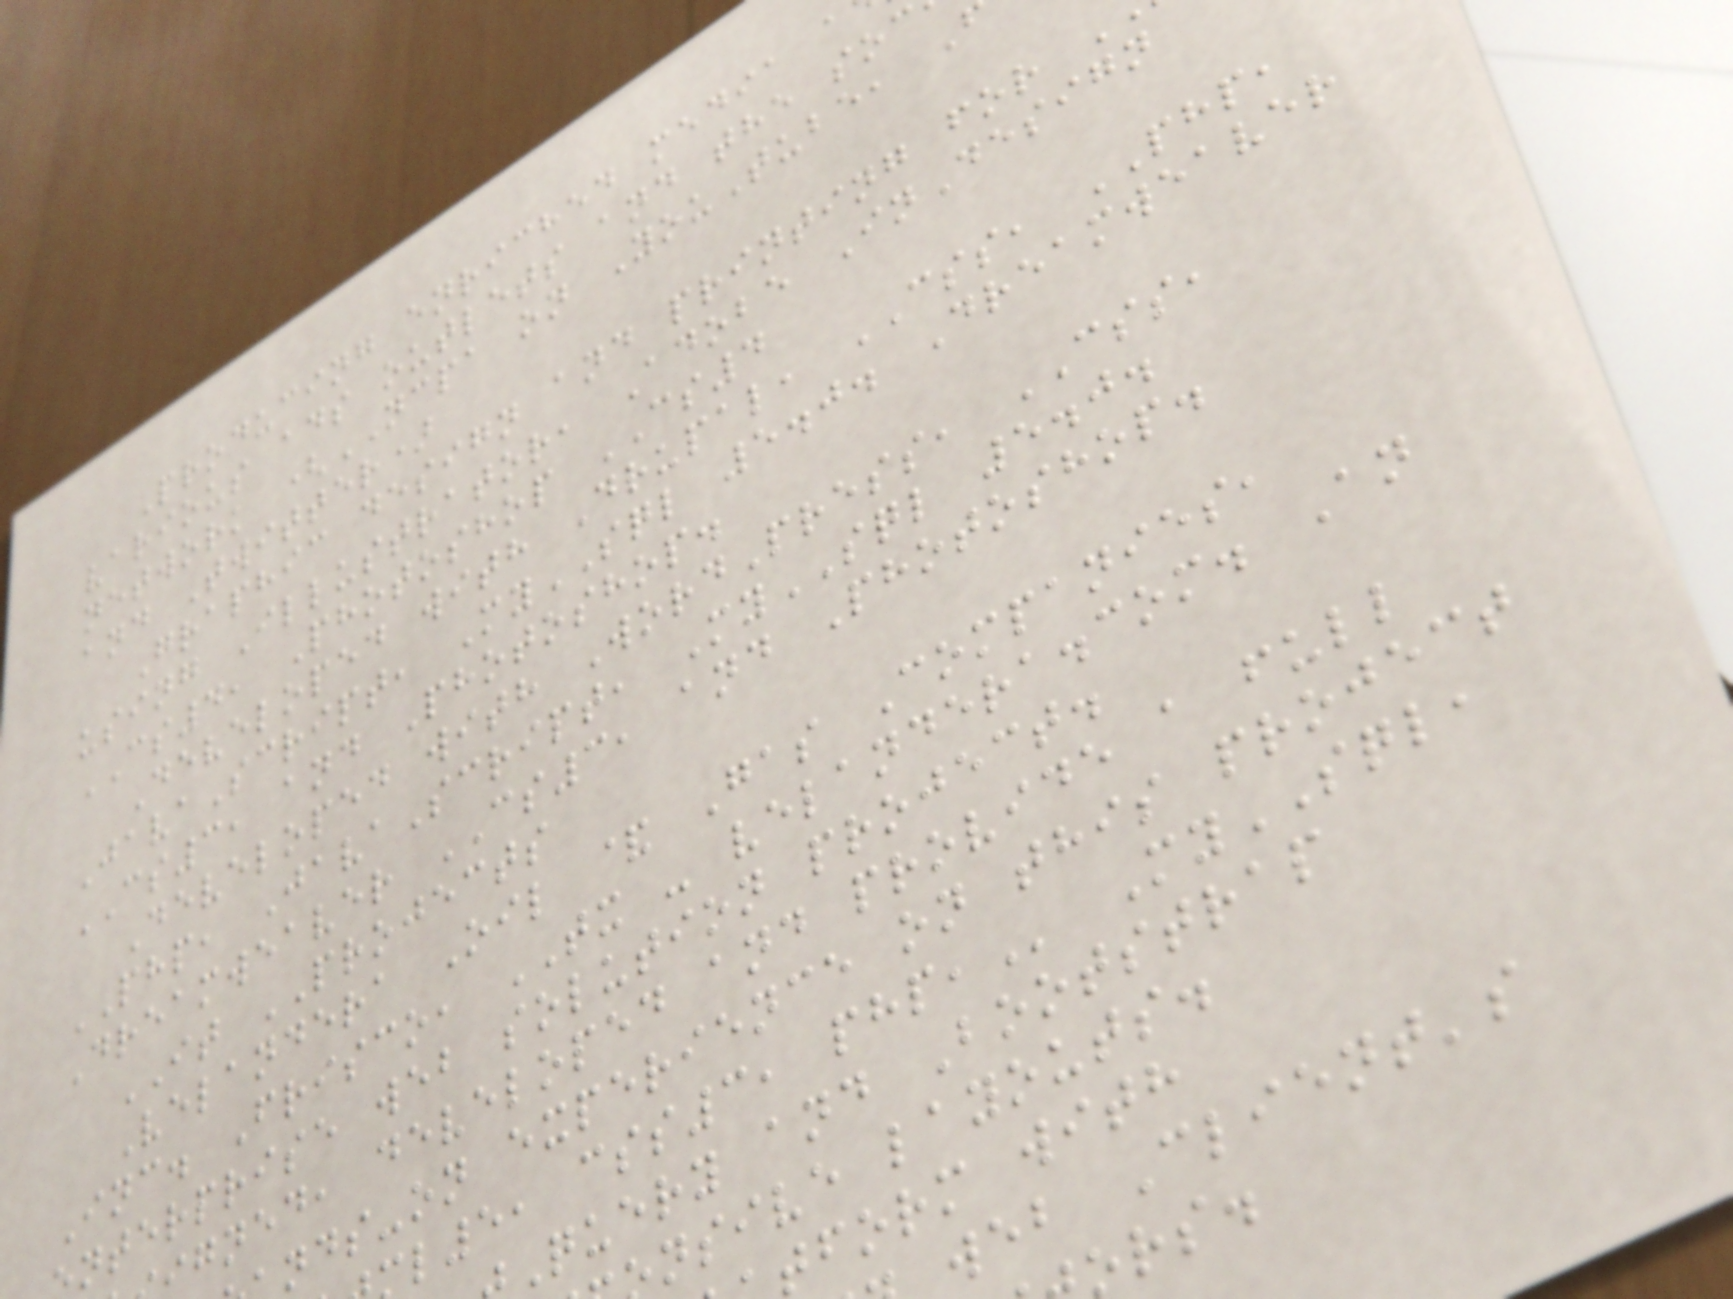Producing enriched media a
various ads outlets and the soc
network (NCPA on YouTube,
and Twitter)
Graphic design and printing for
using Illustrator, Adobe InDesign
CS4, Photoshop CS4
Developed with Drupal, CSS, PHP,
JavaScript, MySQL 5.0. Dreamweaver
CS3, and Photoshop.
Developed with WordPress, CSS,
PHP, JavaScript, MySQL 5.0.
Dreamweaver CS3, and Photoshop.
IT PROJECTS
Velandera Oil & Gas Companies,
Inc. Frisco, TX - velandera.com. An
nterprise web solution project.
igned, developed and provide a full
nds-on experience on this project
l5, css3,
Query and Bootstrap
nsive layouts.
tform with
web Client's
